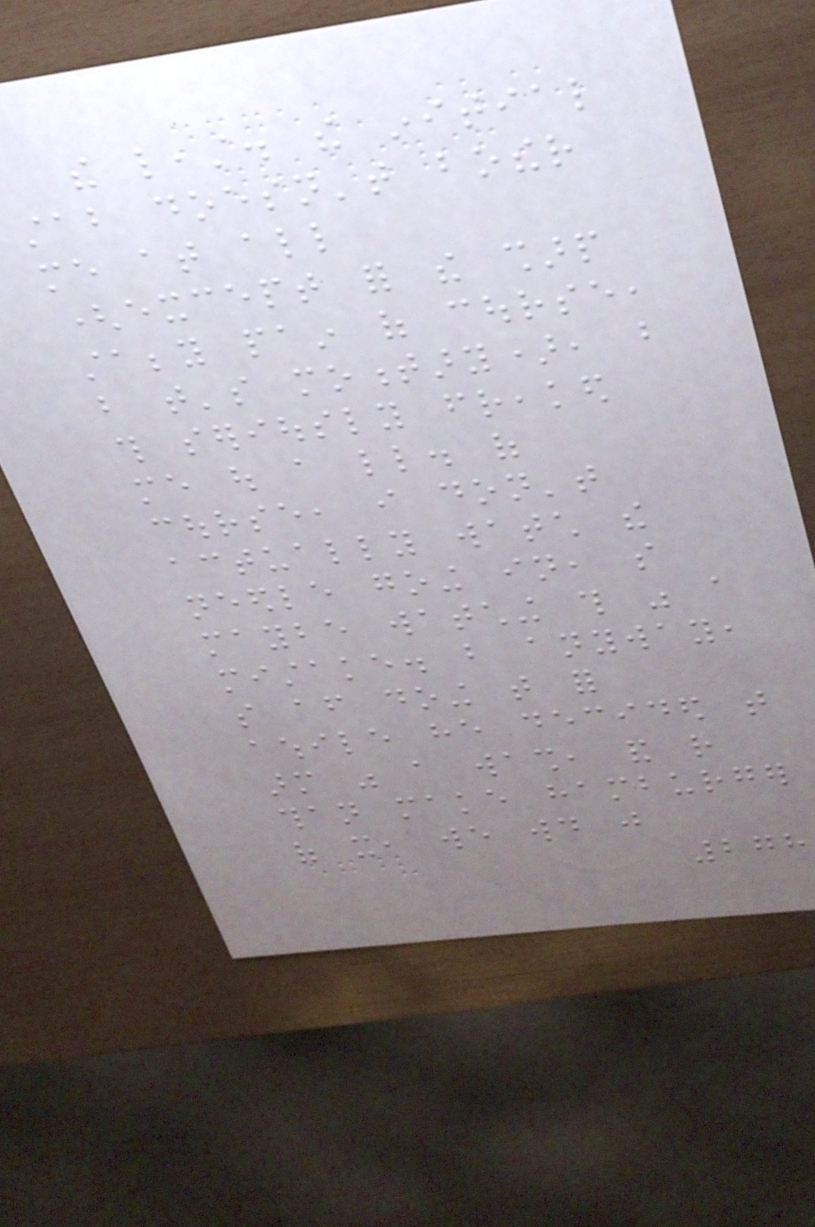the least. the initial
stab doesn't bother
me at all
(except for the sharp
stabby pain of course,
but that's momentary), but
this seriously freaked
me out a little. of
course, i don't
actually watch the
needle going in, so
maybe watching this was a
mistake. but anyway,
so after doing that for
awhile he decided that
arm was a wash, and rather
than make hamburger
of it, we would just
278
